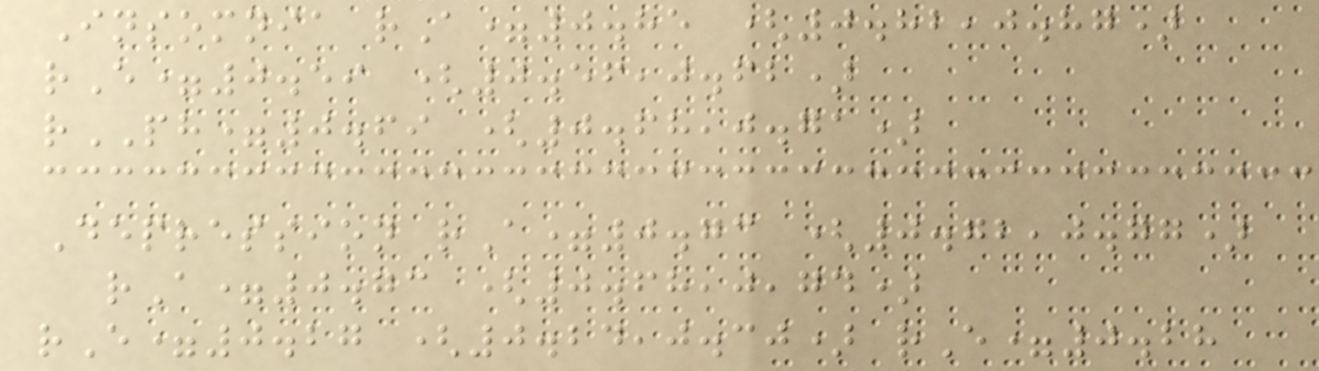Insomnia rA=0.85 (0.82,0.87)
rE=0.59 (0.56,0.62)
rPH=0.69 (0.68,0.71)
Depression rA=0.73 (0.72,0.77)
rA=0.73 (0.68,0,74)
rE=0.27 (0.24,0.30) rE=0.28
